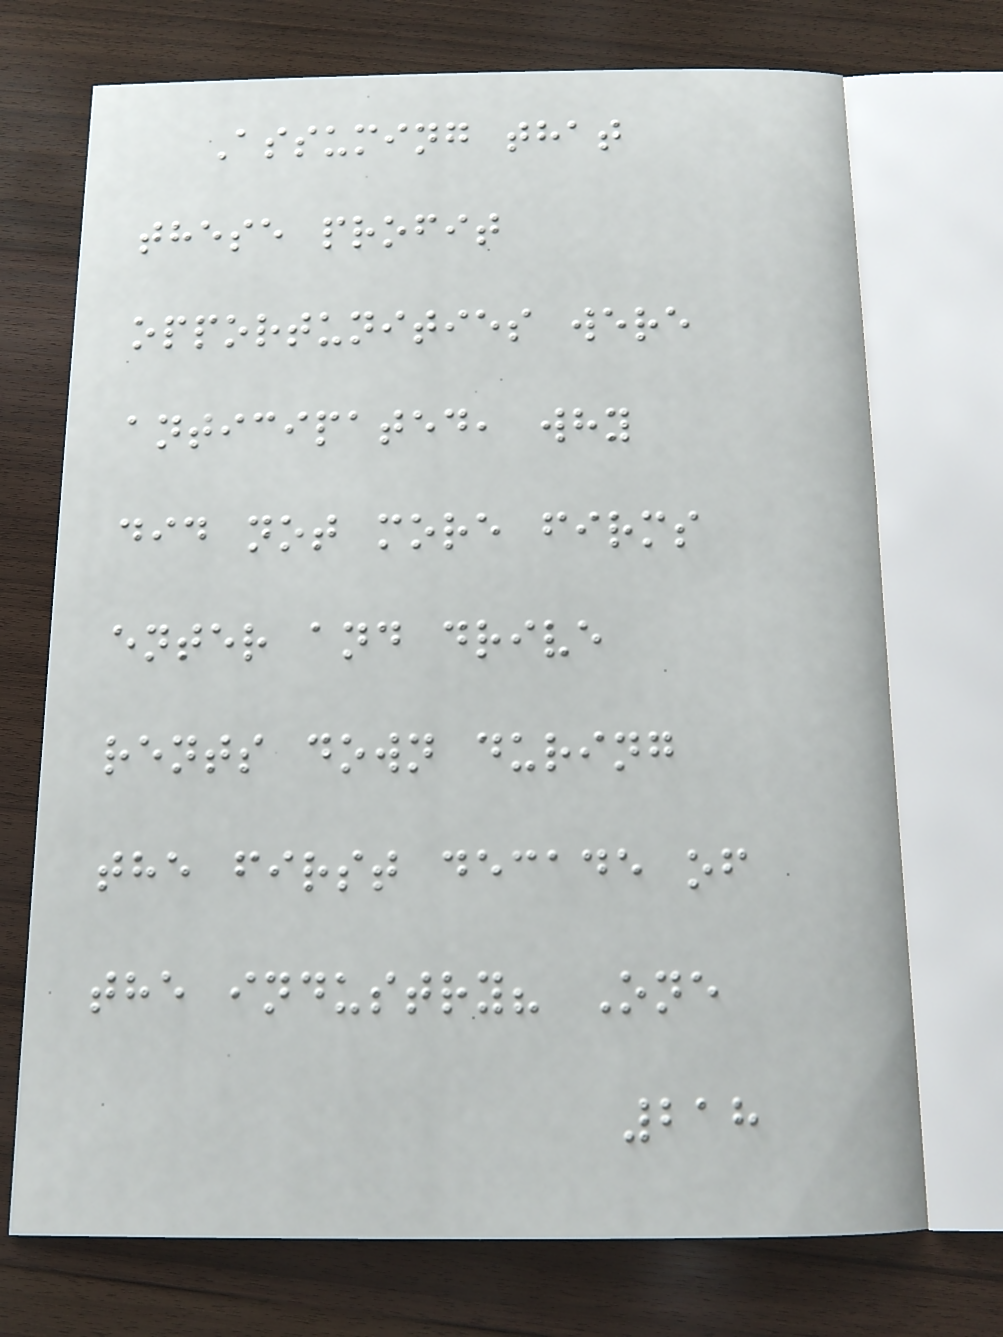Assuming that
these profit
opportunities were
anticipated, why
did not more firms
enter and drive
rents down during
the first decade of
the industry? One
218
